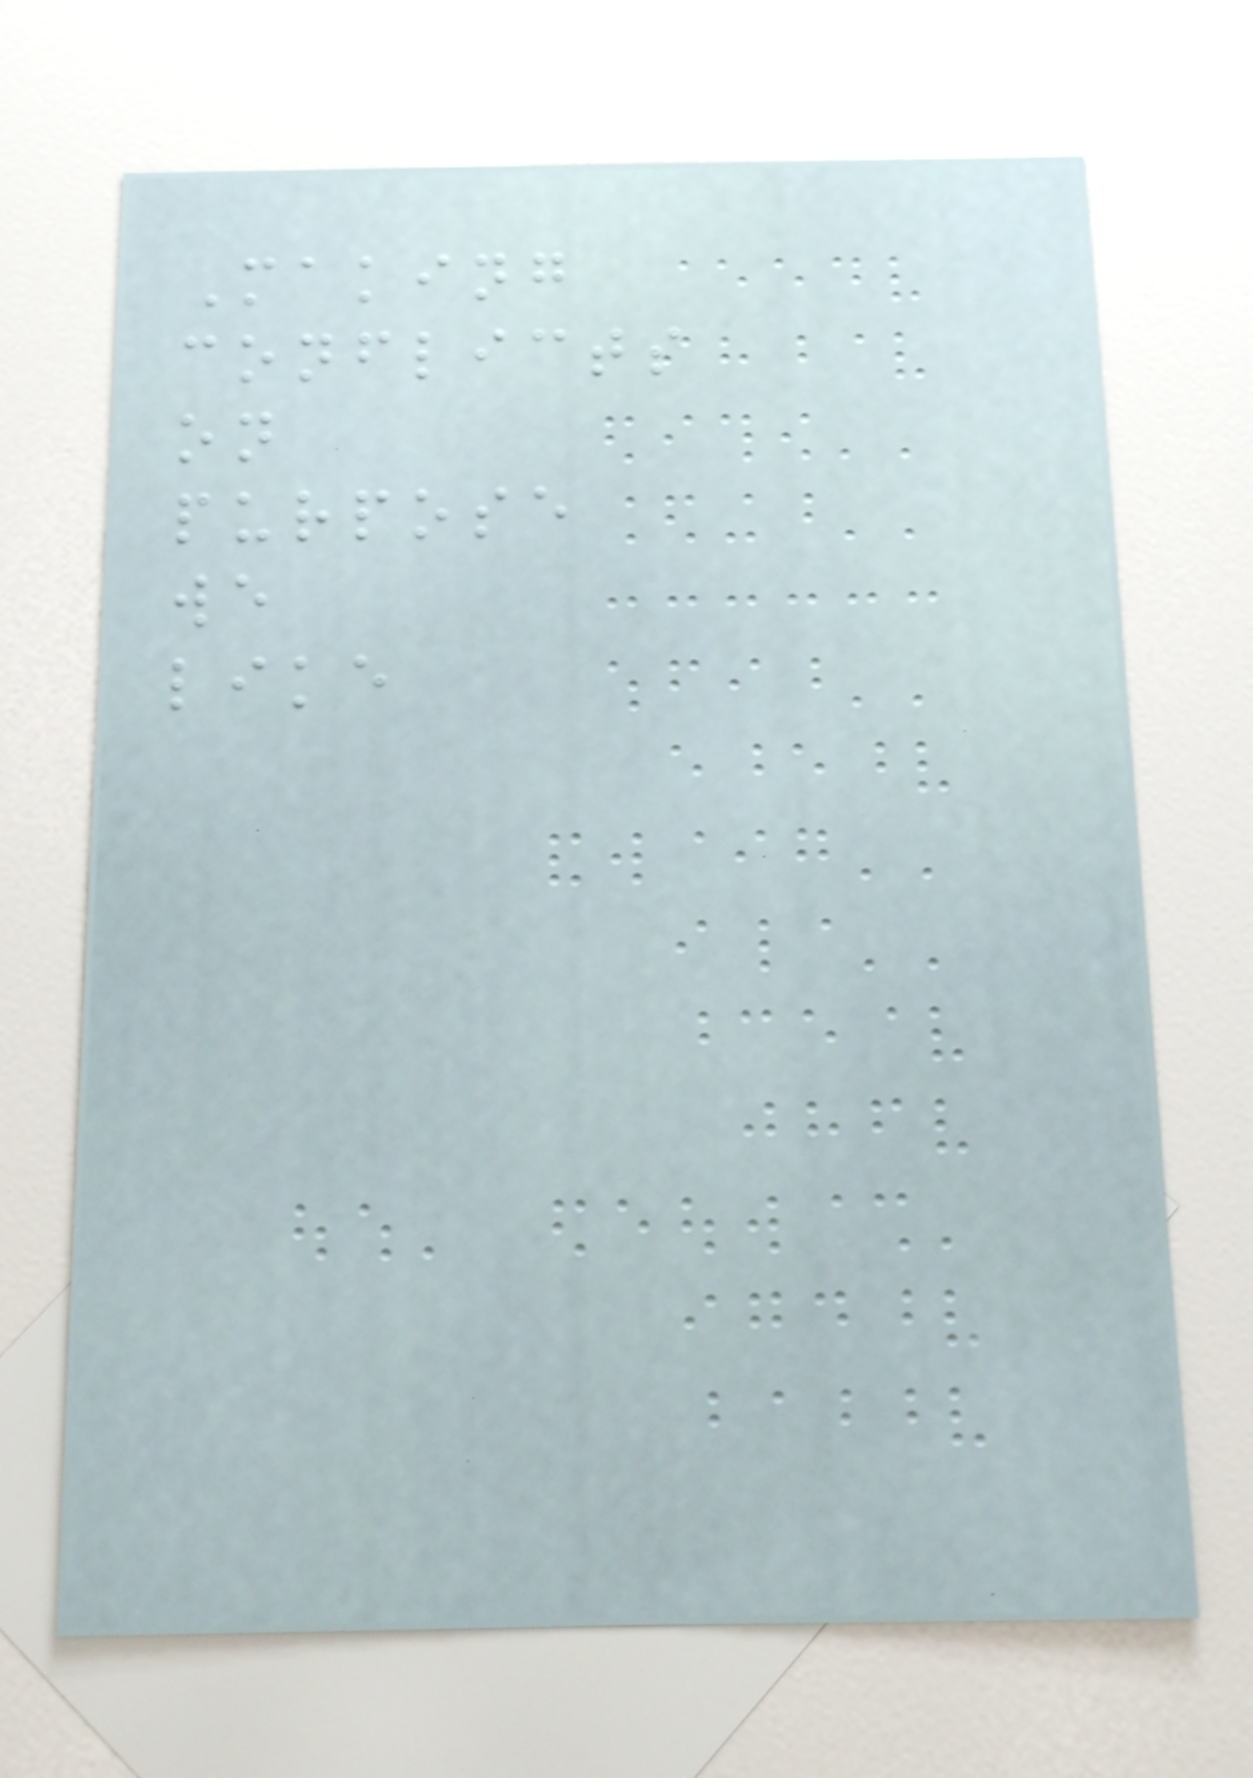Making
conflicts
on
purpose
we
like
